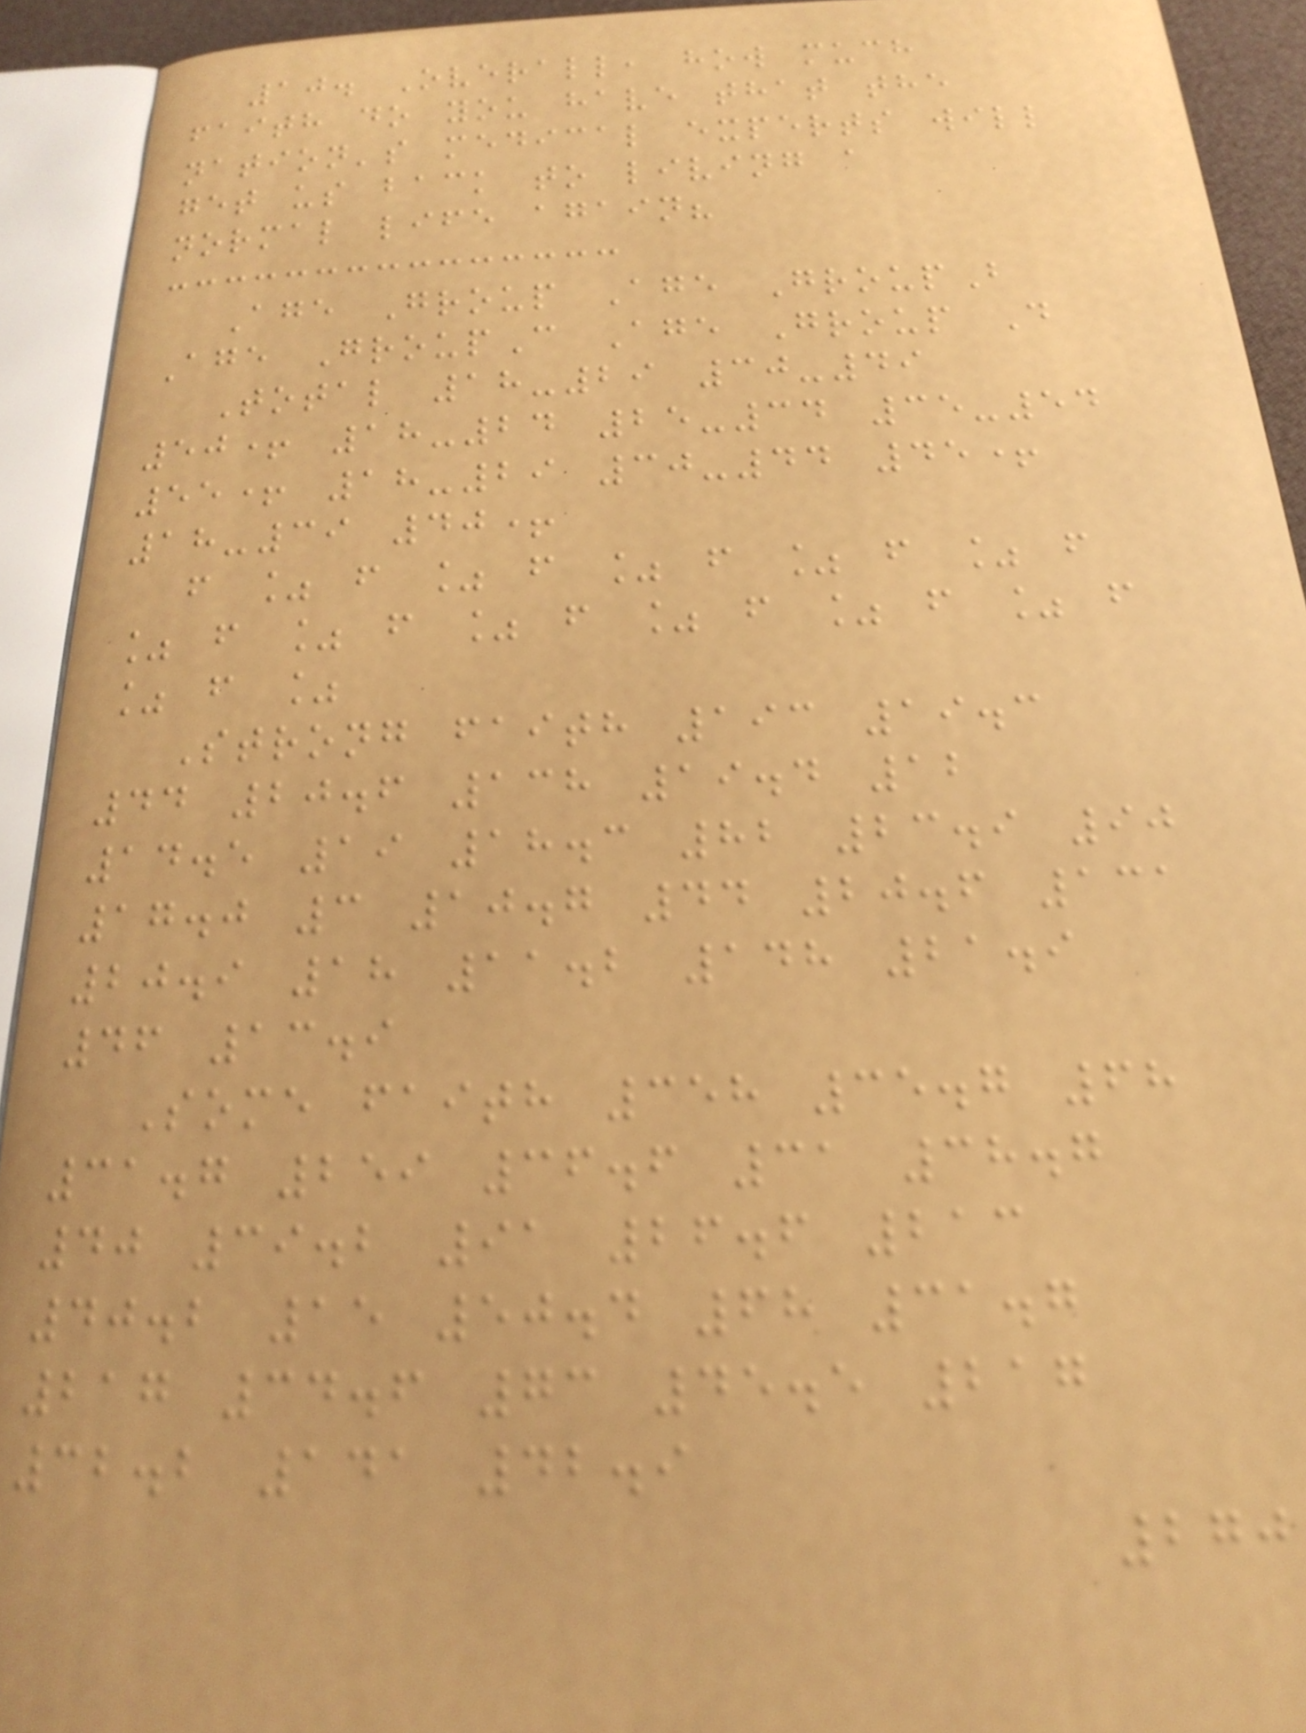10. Overall, how much
faith do you have that the
nation's medical experts will
get us back to living a
normal life again?
Age Group Age GroupB
Age GroupC Age Group D
Total 18-29 30-49
50+ 18-24 25-34 35-54
55+ 18-29 30-44 45+
18-39 40+
f % f % f % f % f % f
% f % f % f % f % f % f
% f %
Strong faith 193 19.3
44 20.6 138 19.4 12
14.5 19 18.3 82 23.9 90
17.0 3 10.7 44 20.6 131
20.9 18 11.2 148 21.9
46 13.9
Some faith 358 35.7 68
31.7 259 36.6 31 38.7
40 39.2 91 26.6 213
40.2 15 50.4 68 31.7
217 34.6 73 45.5 217
32.2 141 42.9
270
